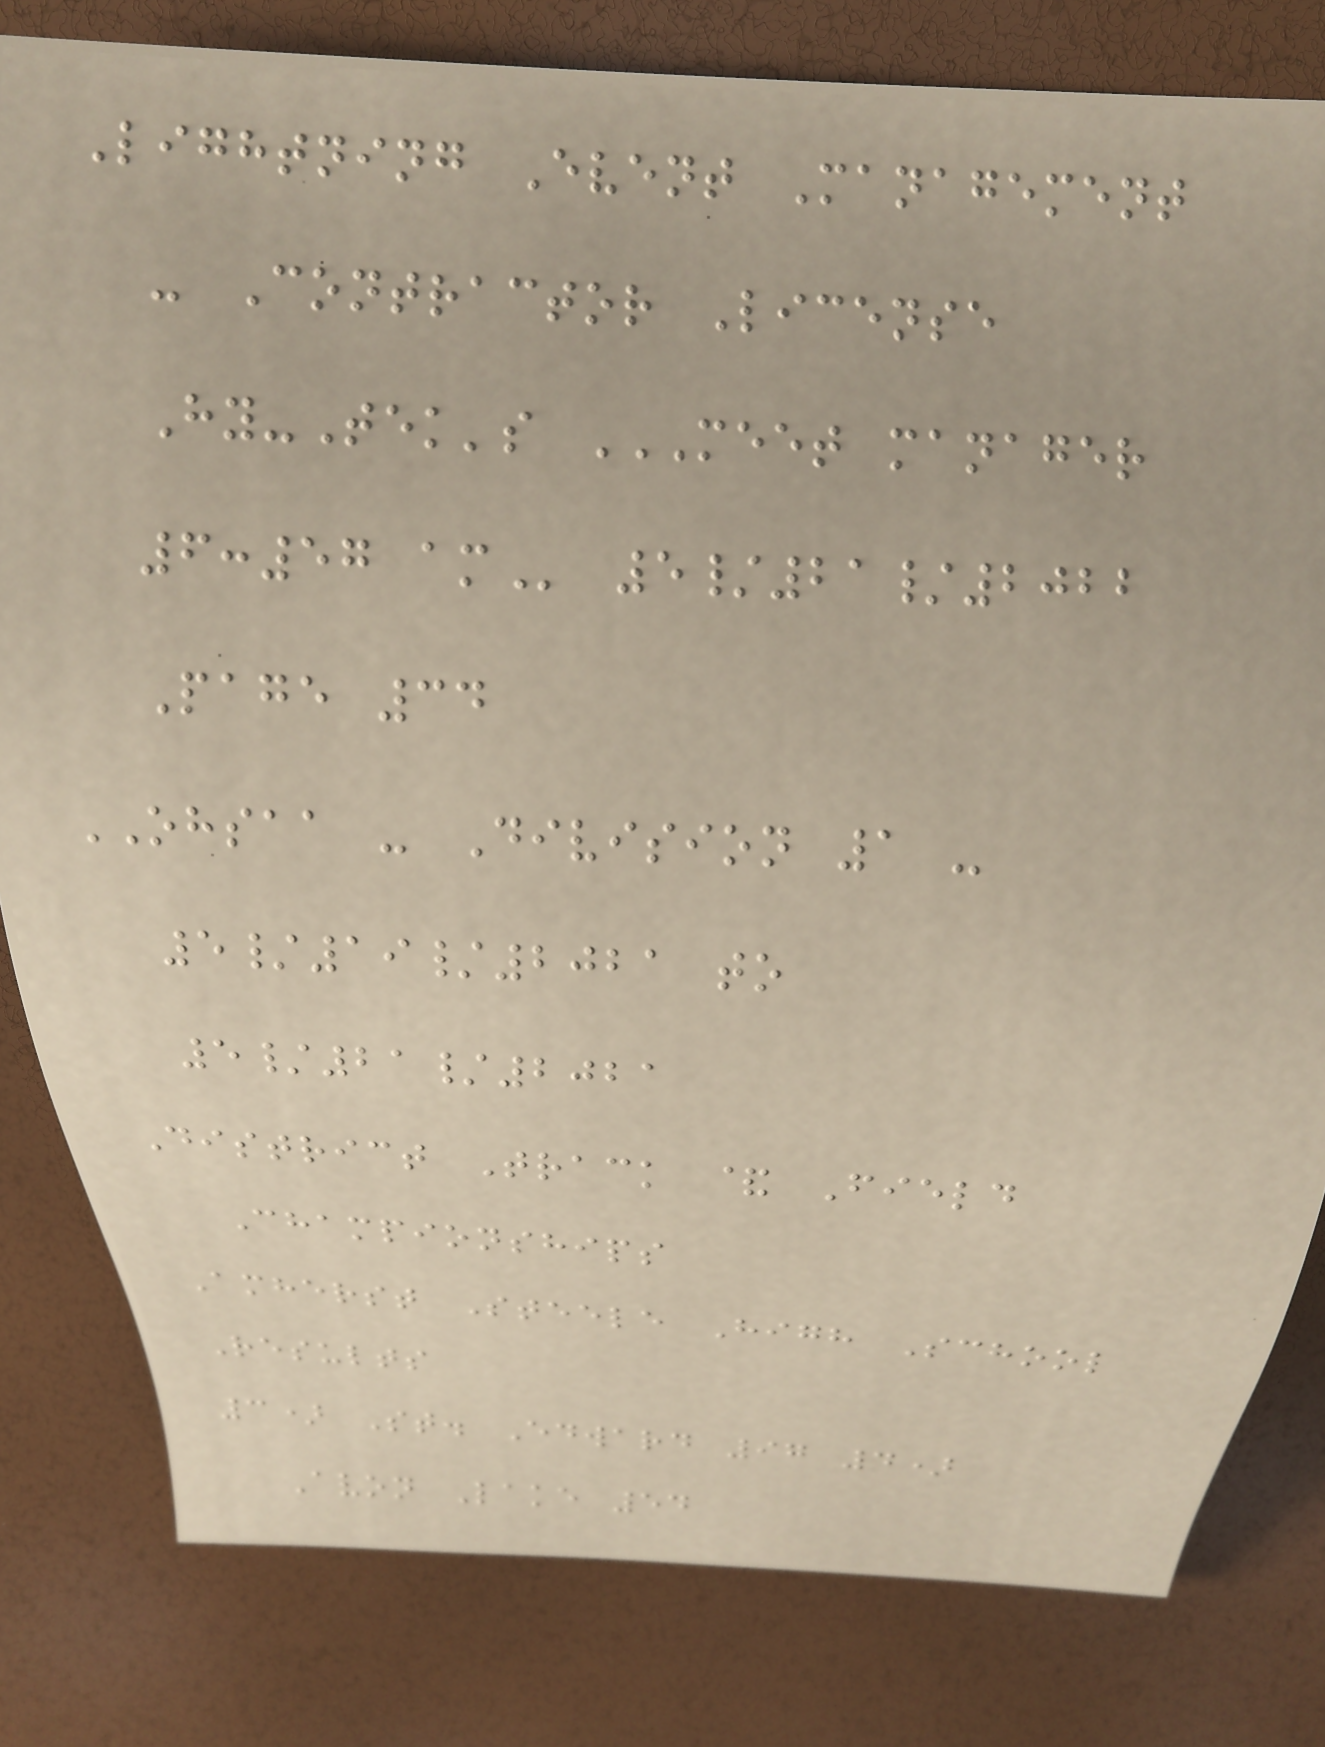Lightning Event Management
- Contractor License
Hy-Tek's MEET MANAGER
6:57 AM 5/21/2022
Page 34
OHSAA - Division 1 -
5/19/2021 to
5/21/2021
District Track & Field
Championships
Amherst Steele High School
Results
3) St. Edward 97 4)
Avon Lake 54
